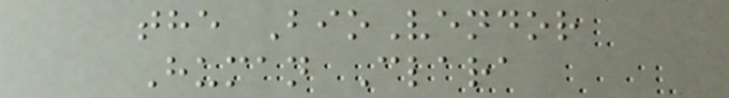the BioVendor
Human Clara
